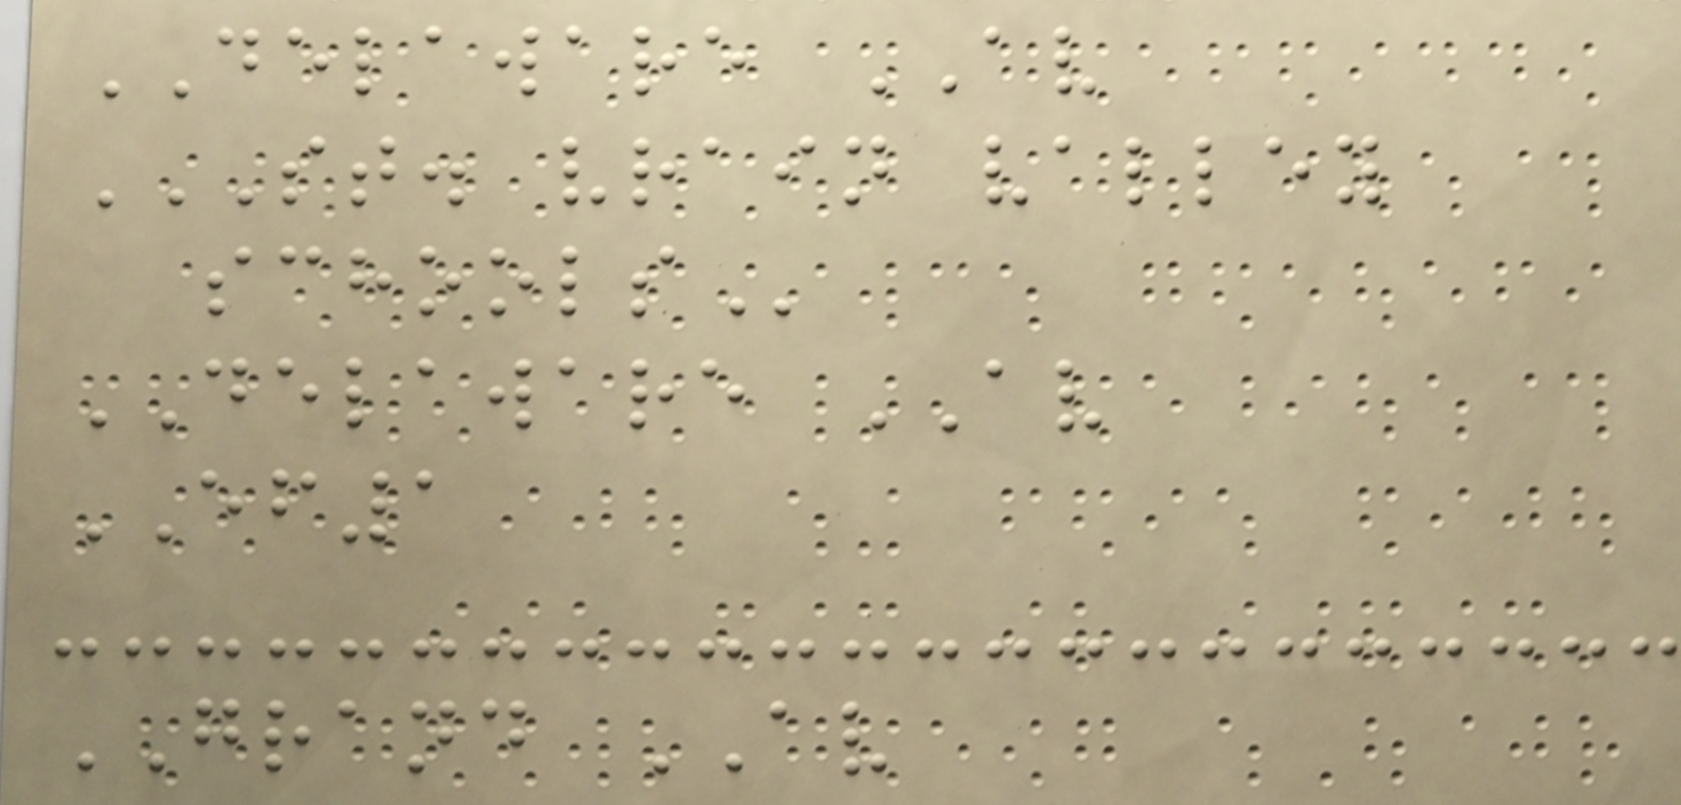DELAWARE AV
ST. VRAIN VALLEY
SCHOOLS
DELAWARE AV
EF1
GRAND AV
